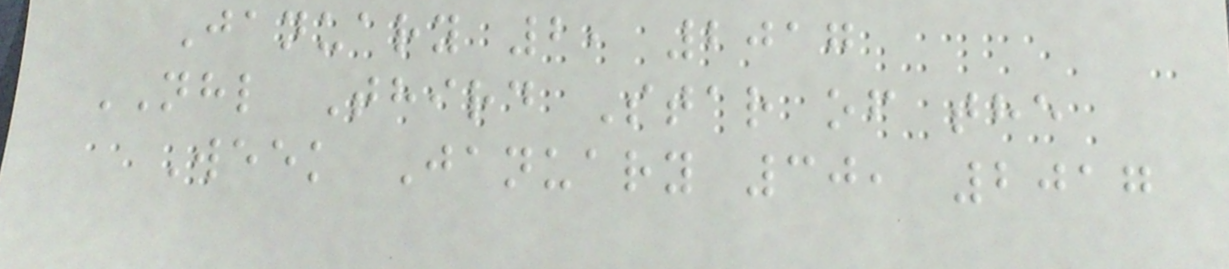January 2, 2017
NHL Third Star of the
Week January 30, 2017
